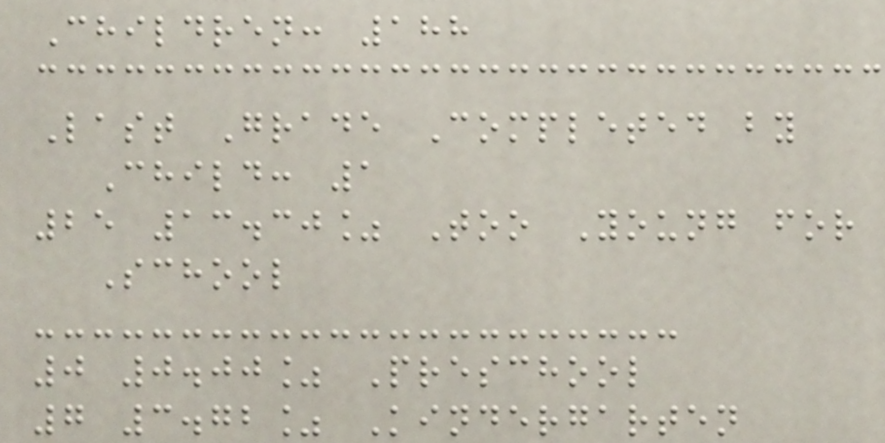Children: 188
Last Grade Completed by
Child: 1
25 13.30% Too Young for
School
0 0.00% Preschool
7 3.72% Kindergarten
